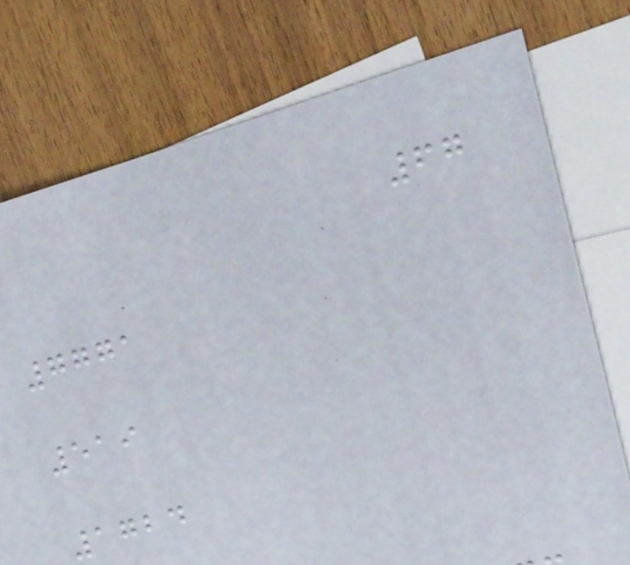67
7771
519
1724
